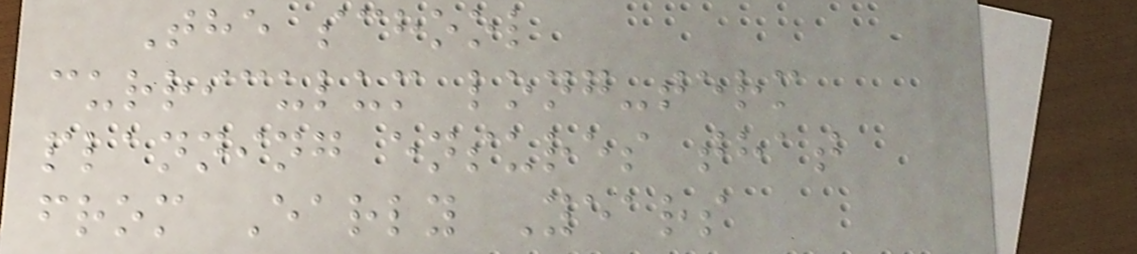The school
curriculum long-term
planning ensures that
from Early Years
